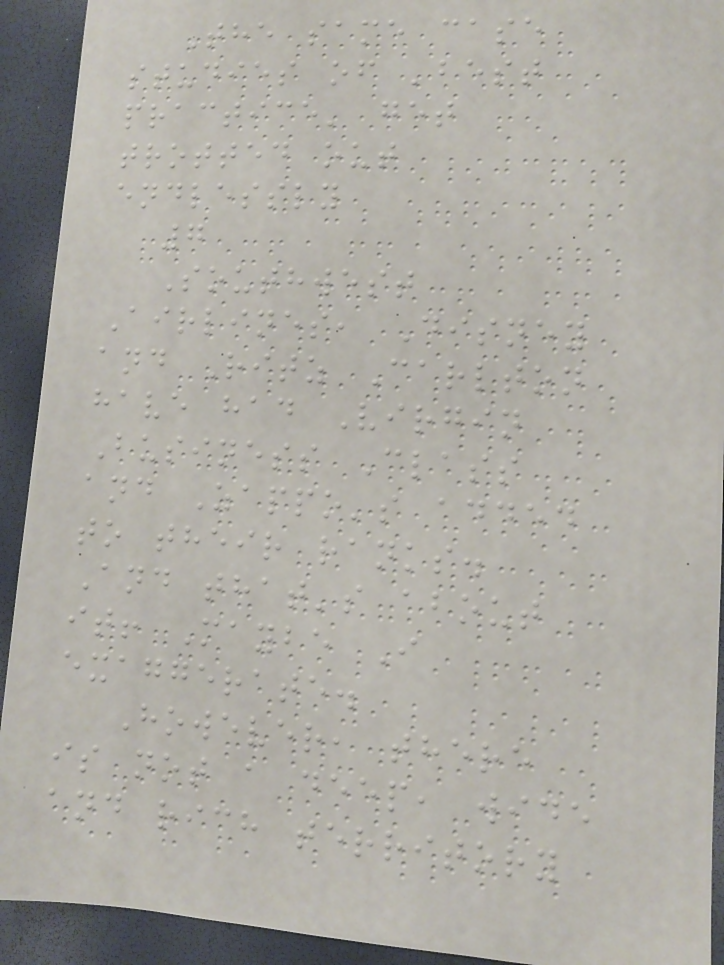The same case
studies of 'best
practice' get
trotted out
endlessly
7
Southwest
Airlines, Disney
and Ritz Carlton
have had Virgin
Business Class
and Zappo's added
to their ranks.
And that's about
it! Maybe I
exaggerate.
However, there
is not a deep, wide
and rich territory
